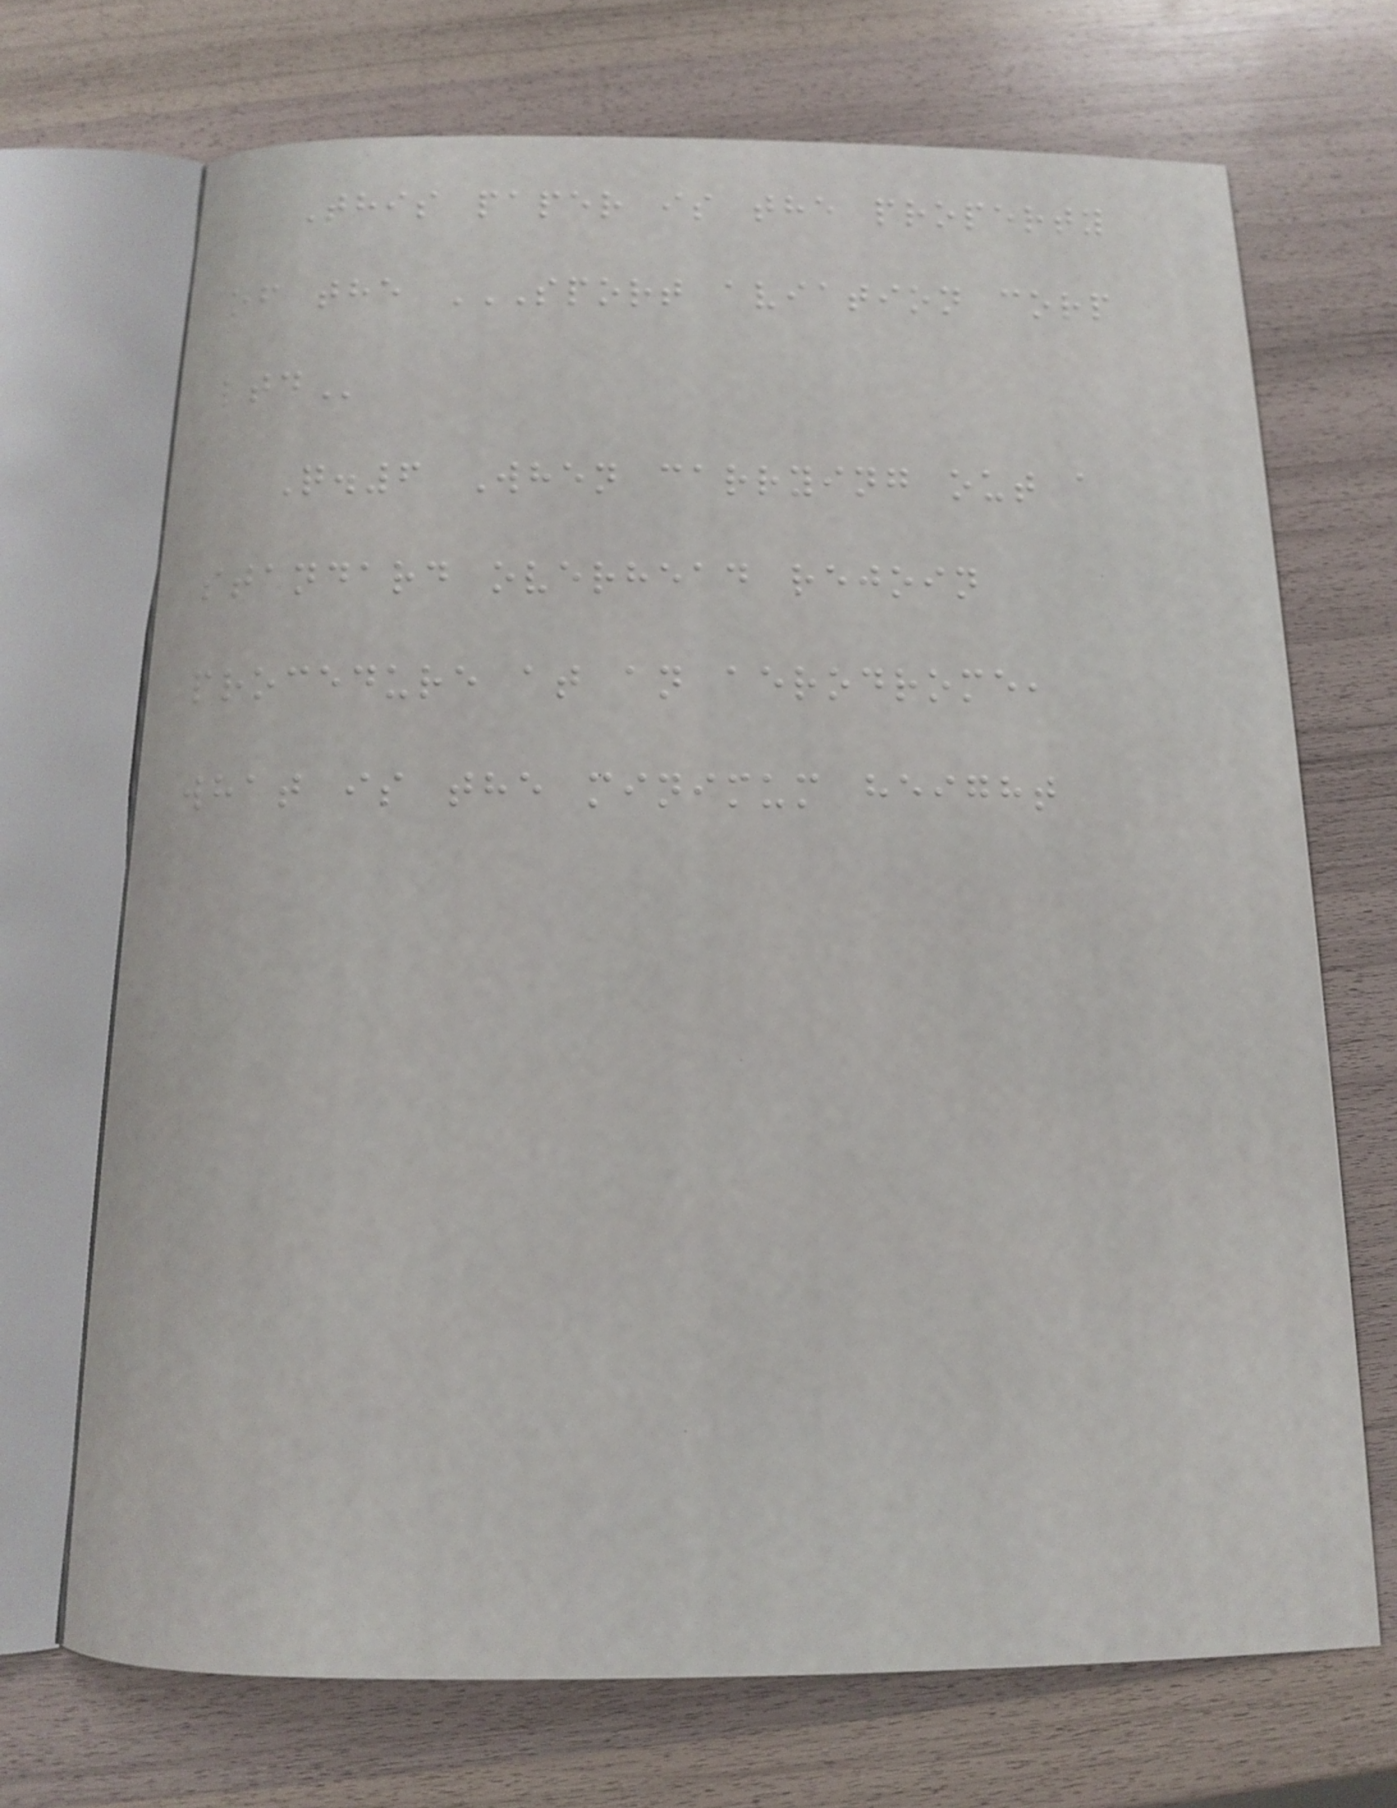This paper is the property
of the SPORT AVIATION CORP
LTD
Q.6 When carrying out a
standard overhead rejoin
procedure at an aerodrome,
what is the minimum height
